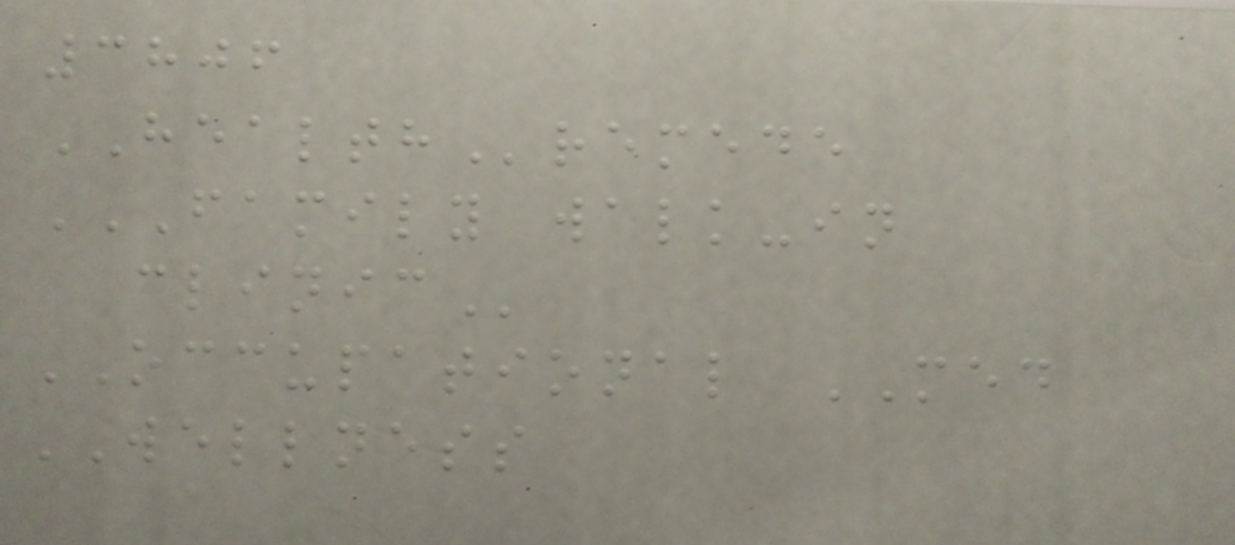3806
HEALTHremede
FAMILY WALK-IN
CLINIC
OCCUPATIONAL MED
WELLNESS
